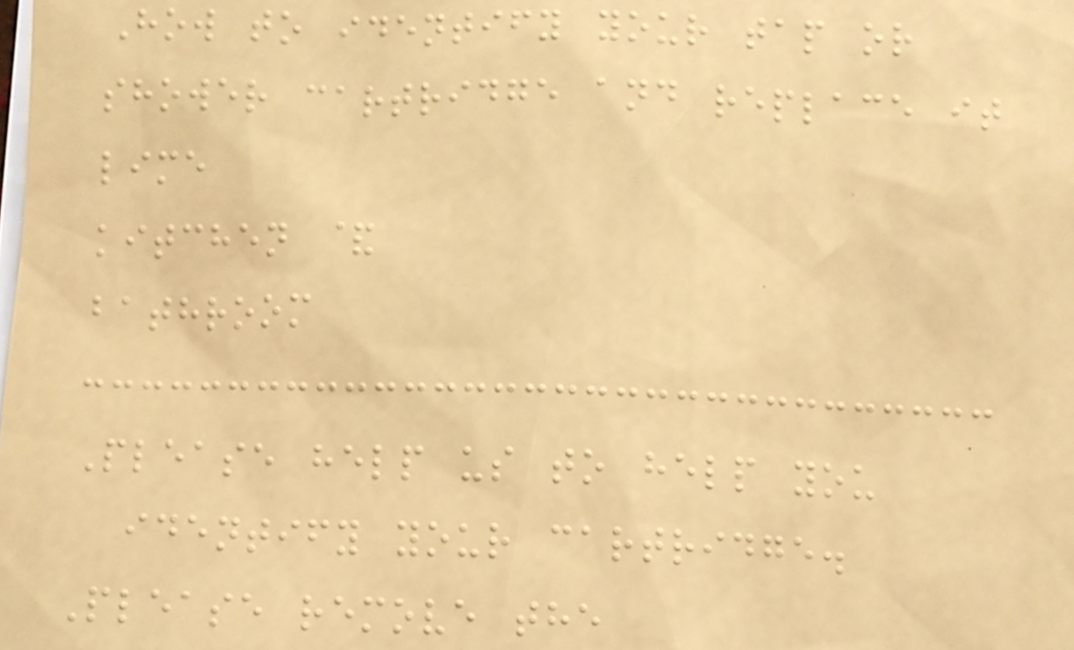How to identify your tap or
shower cartridge and replace it
lime
kitchen &
bathroom
Please help us to help you
identify your cartridge.
Please remove the
